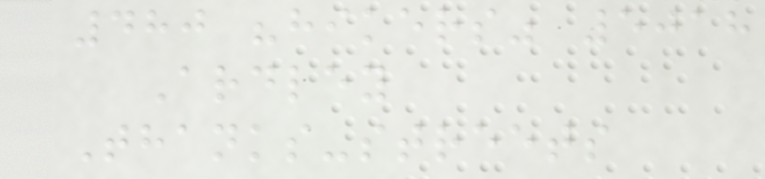480 "hikers" 5018
Ardley
Thanks-streets
